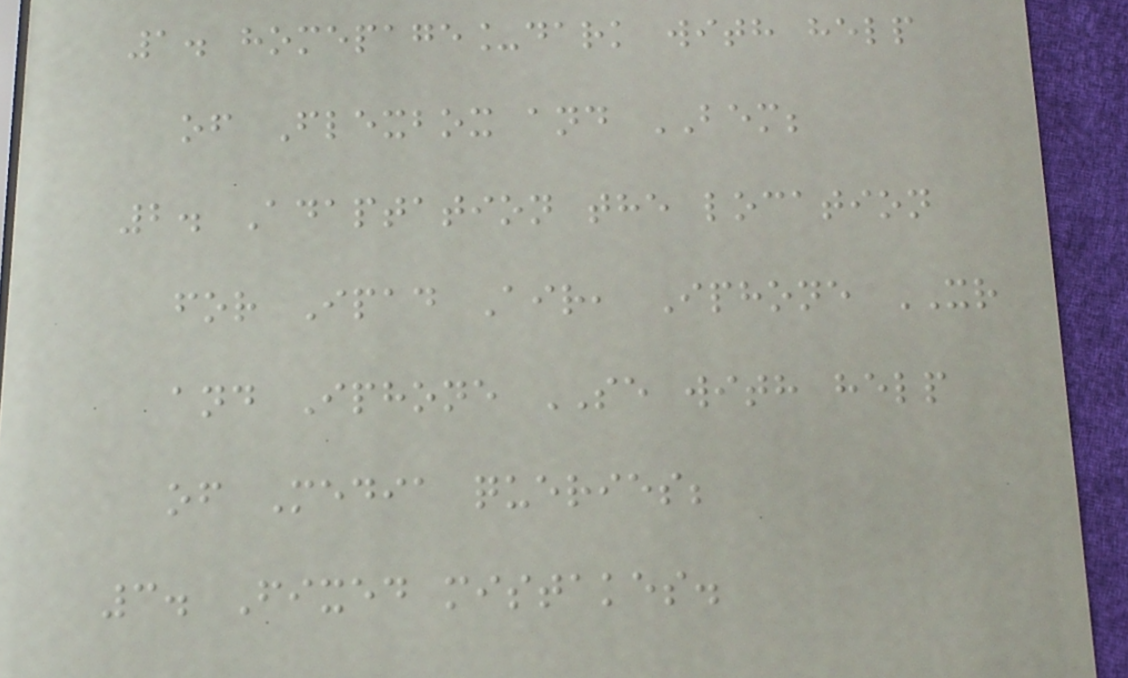1. homepage_dark with help
of Flexbox and BEM;
2. Adaptation the location
for Ipad Air, Iphone XR
and Iphone SE with help
of Media queries;
3. Fixed mistakes.
